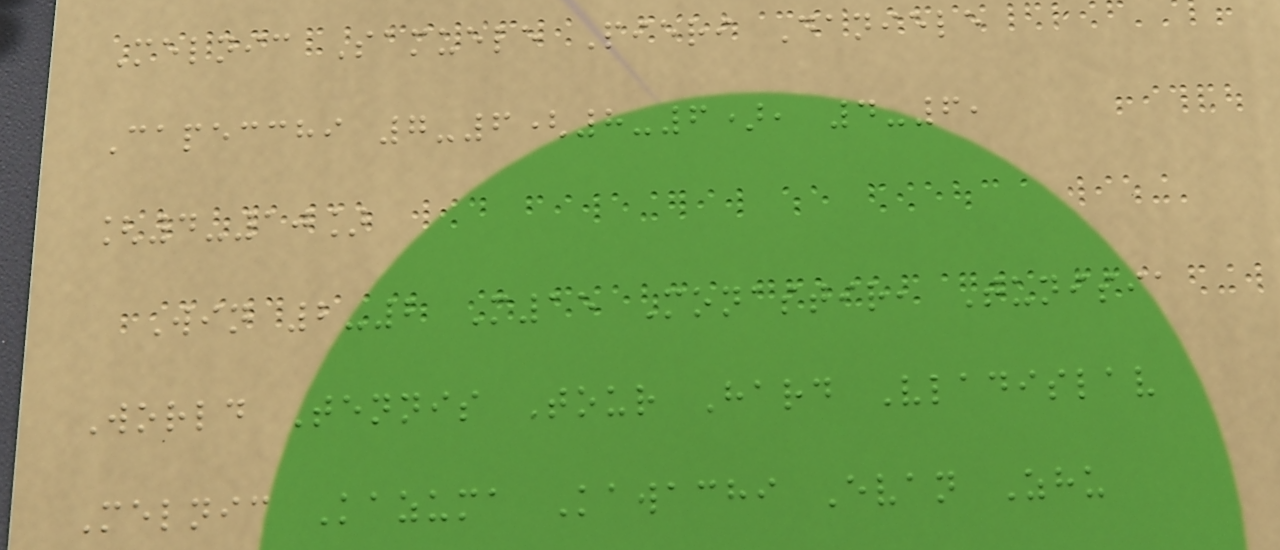Melnic Samuele Pieri Daniele
Capecchi 7-6(8-6), 4-6,
[4-10]
Win 2-2 M15 Monastir, Tunisia
World Tennis Tour Hard Vladislav
Melnic Kazuma Kawachi Evan Zhu
